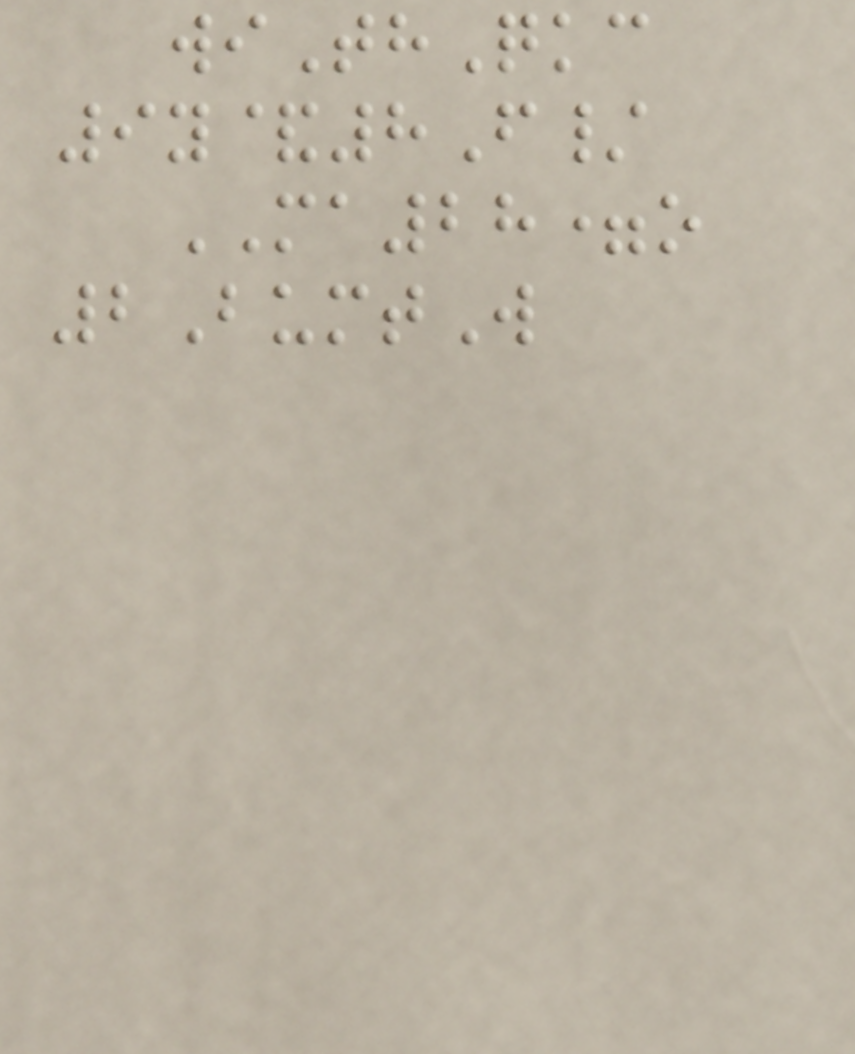wiThQkc
9y&8F/
MA28=o
2BumtW
